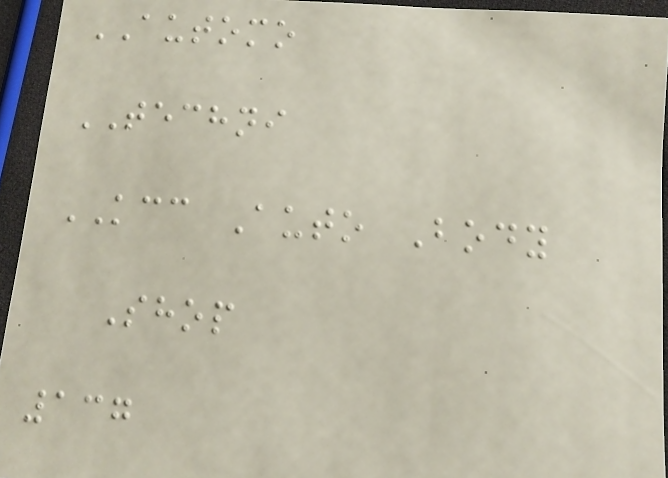AUTOMO
TECHNI
KCC Auto Body
Shop
137
